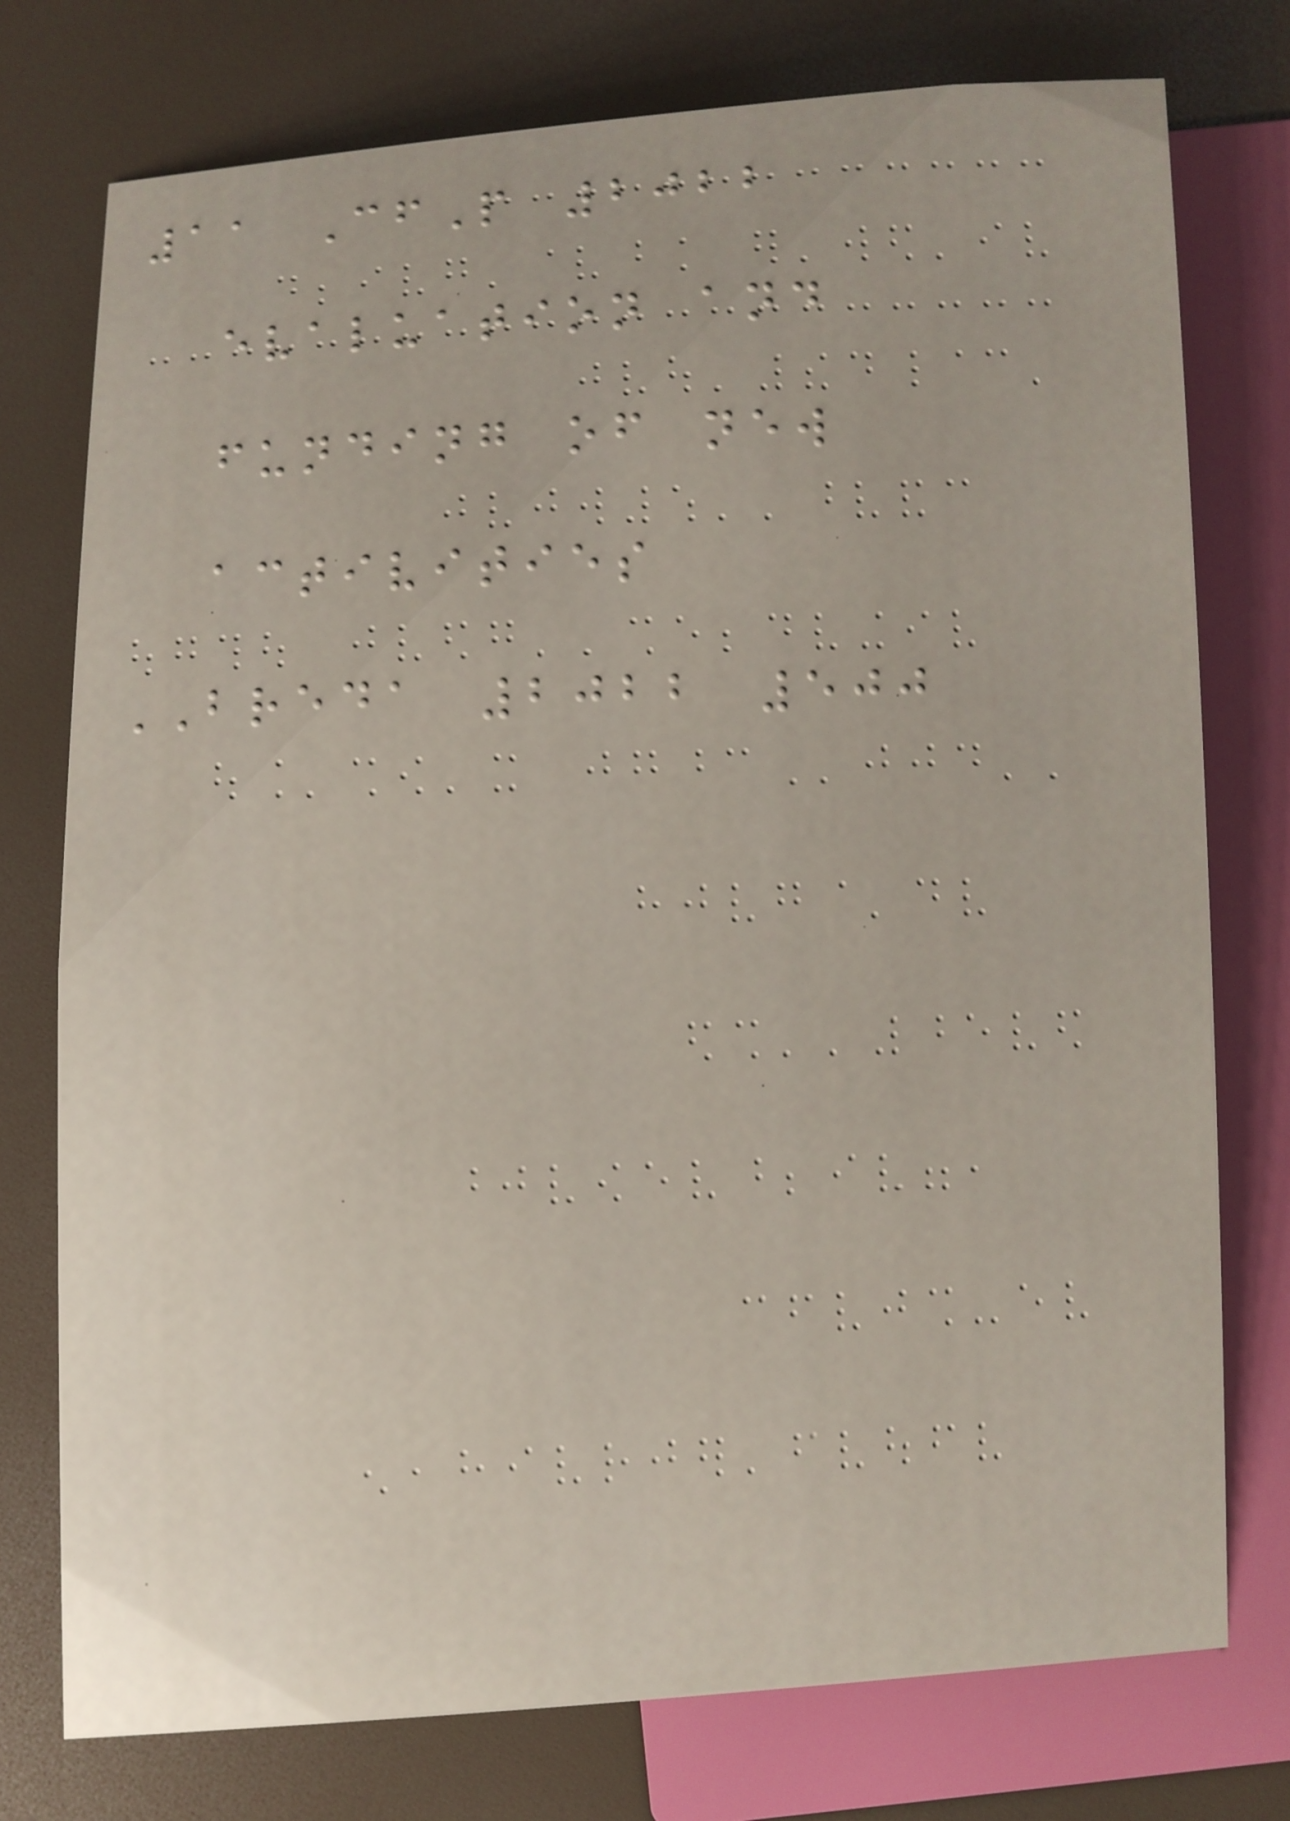11 CfP 2022
evaluation and
funding of new
activities
BREDA 2022 500
